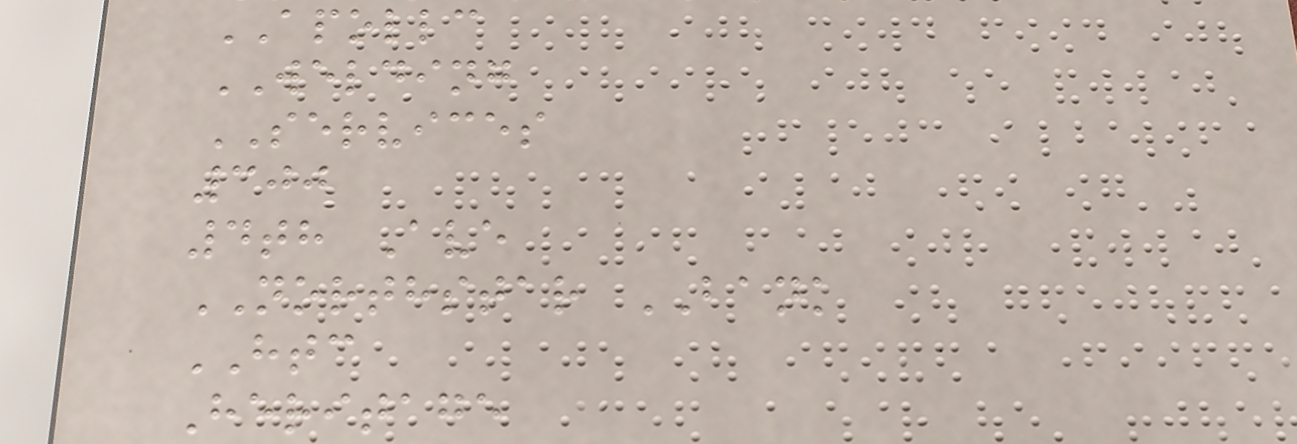APOLLC
WELDING
SERVICES
300
4th Ave
NORTHSTAR BANK
HTC
Heritage
